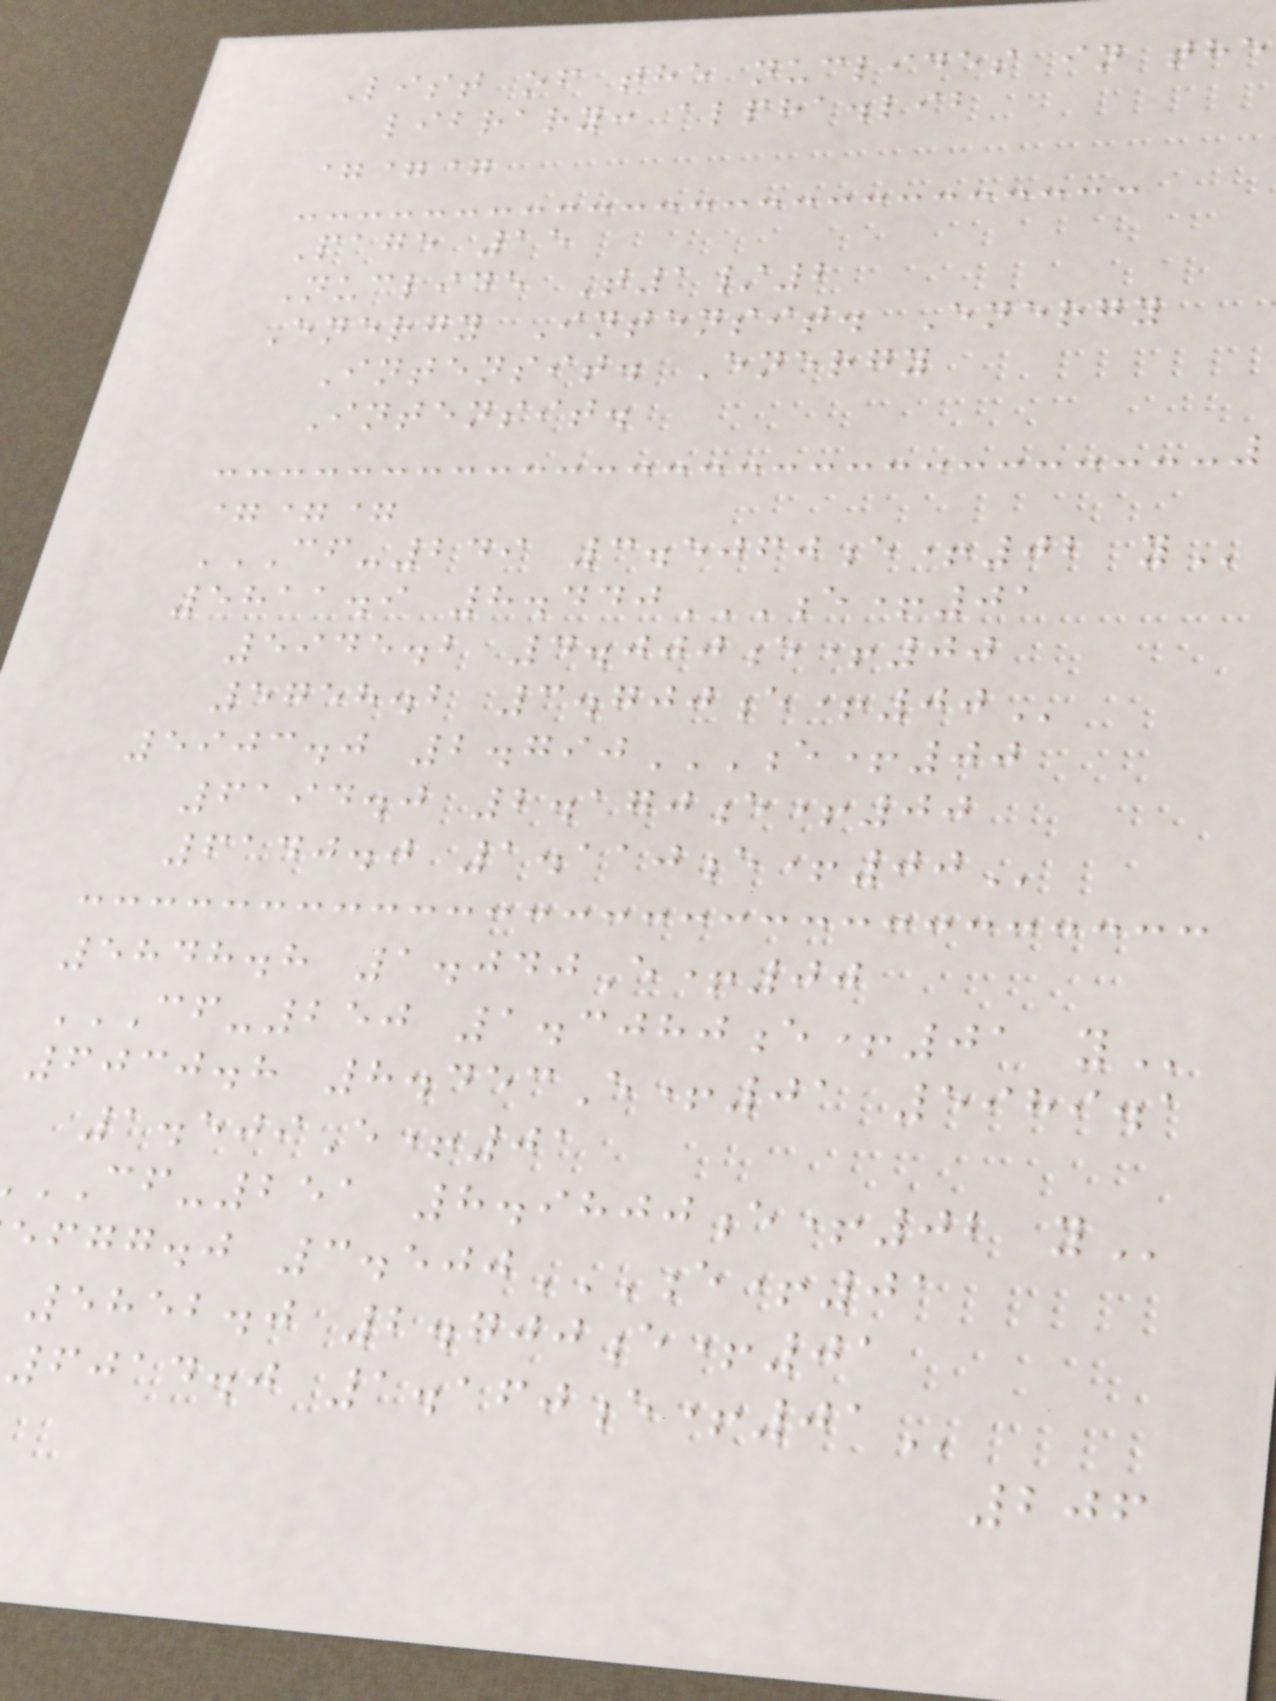List of the nuclides in the
library: alpha.lib
===
Page 15
Nuclide T1/2
Energy Intensit. Energy
Intensit. Energy
Intensit.
===
CF-249 3.5060E+02 Y
5811.9 8.440E+01
5945.2 4.000e+00
5758.2
5903.0 2.790E+00
6194.0 2.170e+00
6140.0
5848.8 1.040E+00
CF-250 1.3080E+01 Y
6030.8 8.453E+01 5989.1
1.509E+01
CF-251 8.9800e+02
5852.0 2.700e+01
6014.0
206
